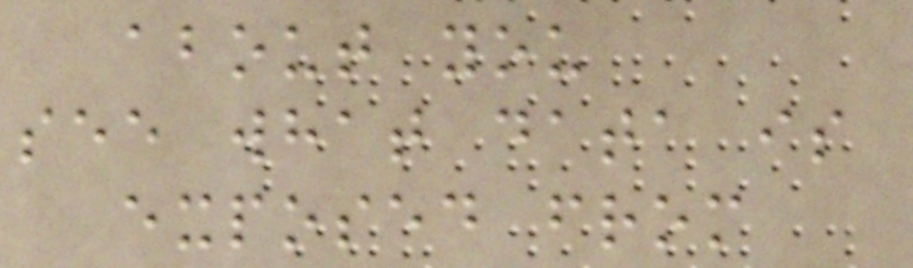about you
see what data is
exposed from
